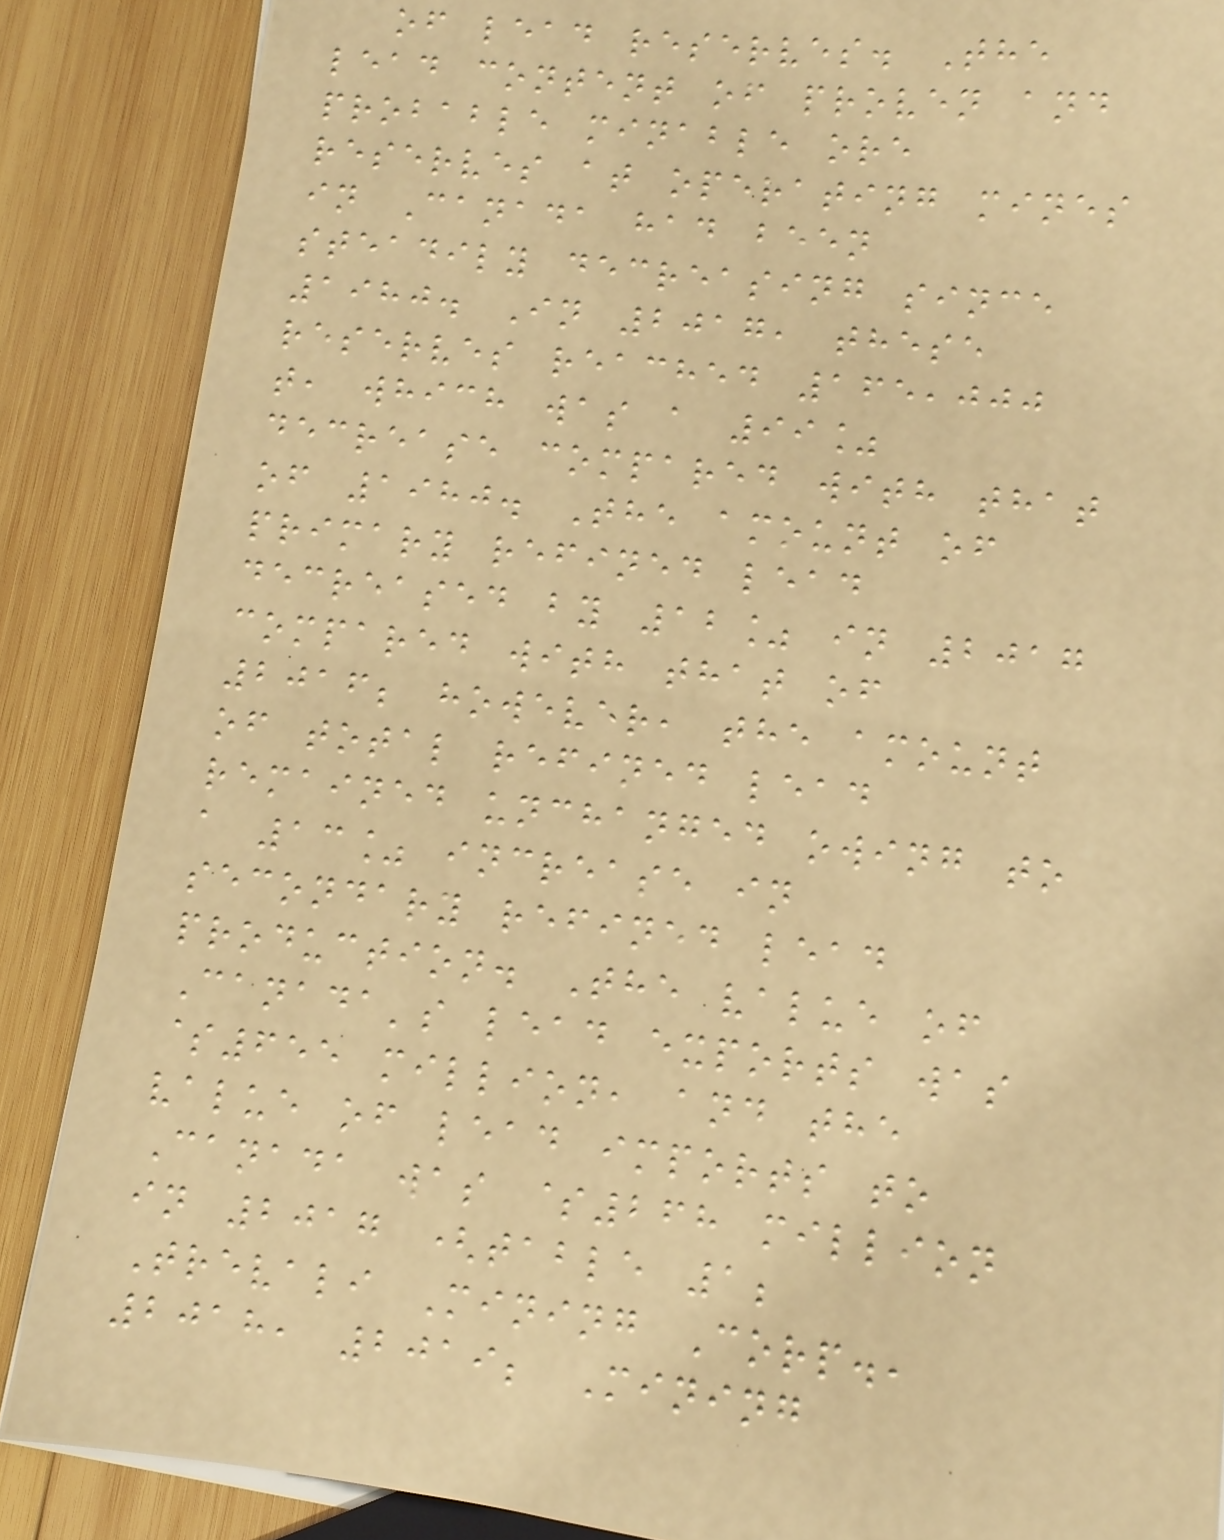of lead reserves. The
lead content of proven and
probable minable ore
reserves at operating mines
in Canada had been
steadily decreasing since
1980. In 2017, these
reserves reached 165,000
t, which was a 99%
decrease compared with that
of 1980. The amount of
primary refined lead
decreased by 12% in 2017
compared with that of
2016; however, the amount
of total refined lead
remained unchanged owing to
a 13% increase in
secondary refined lead
production. The value of
Canada's lead exports was
$655 million, and the
value of lead imports to
Canada was $268 million
in 2017 (table 1;
Trevali Mining Corp.,
2018, 2019; Mining
